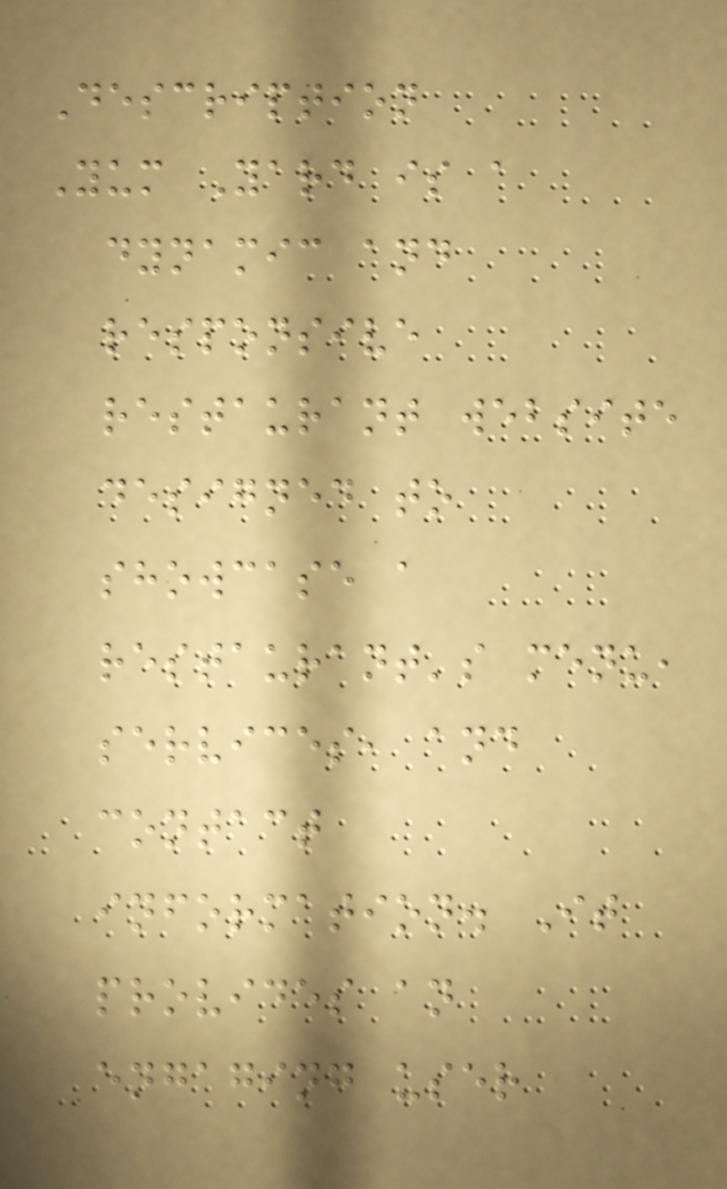Description
Yum Yard is a
dynamic and
responsive
restaurant website
designed to
showcase a
restaurant's menu,
services, and
contact
information. It
provides an
engaging user
